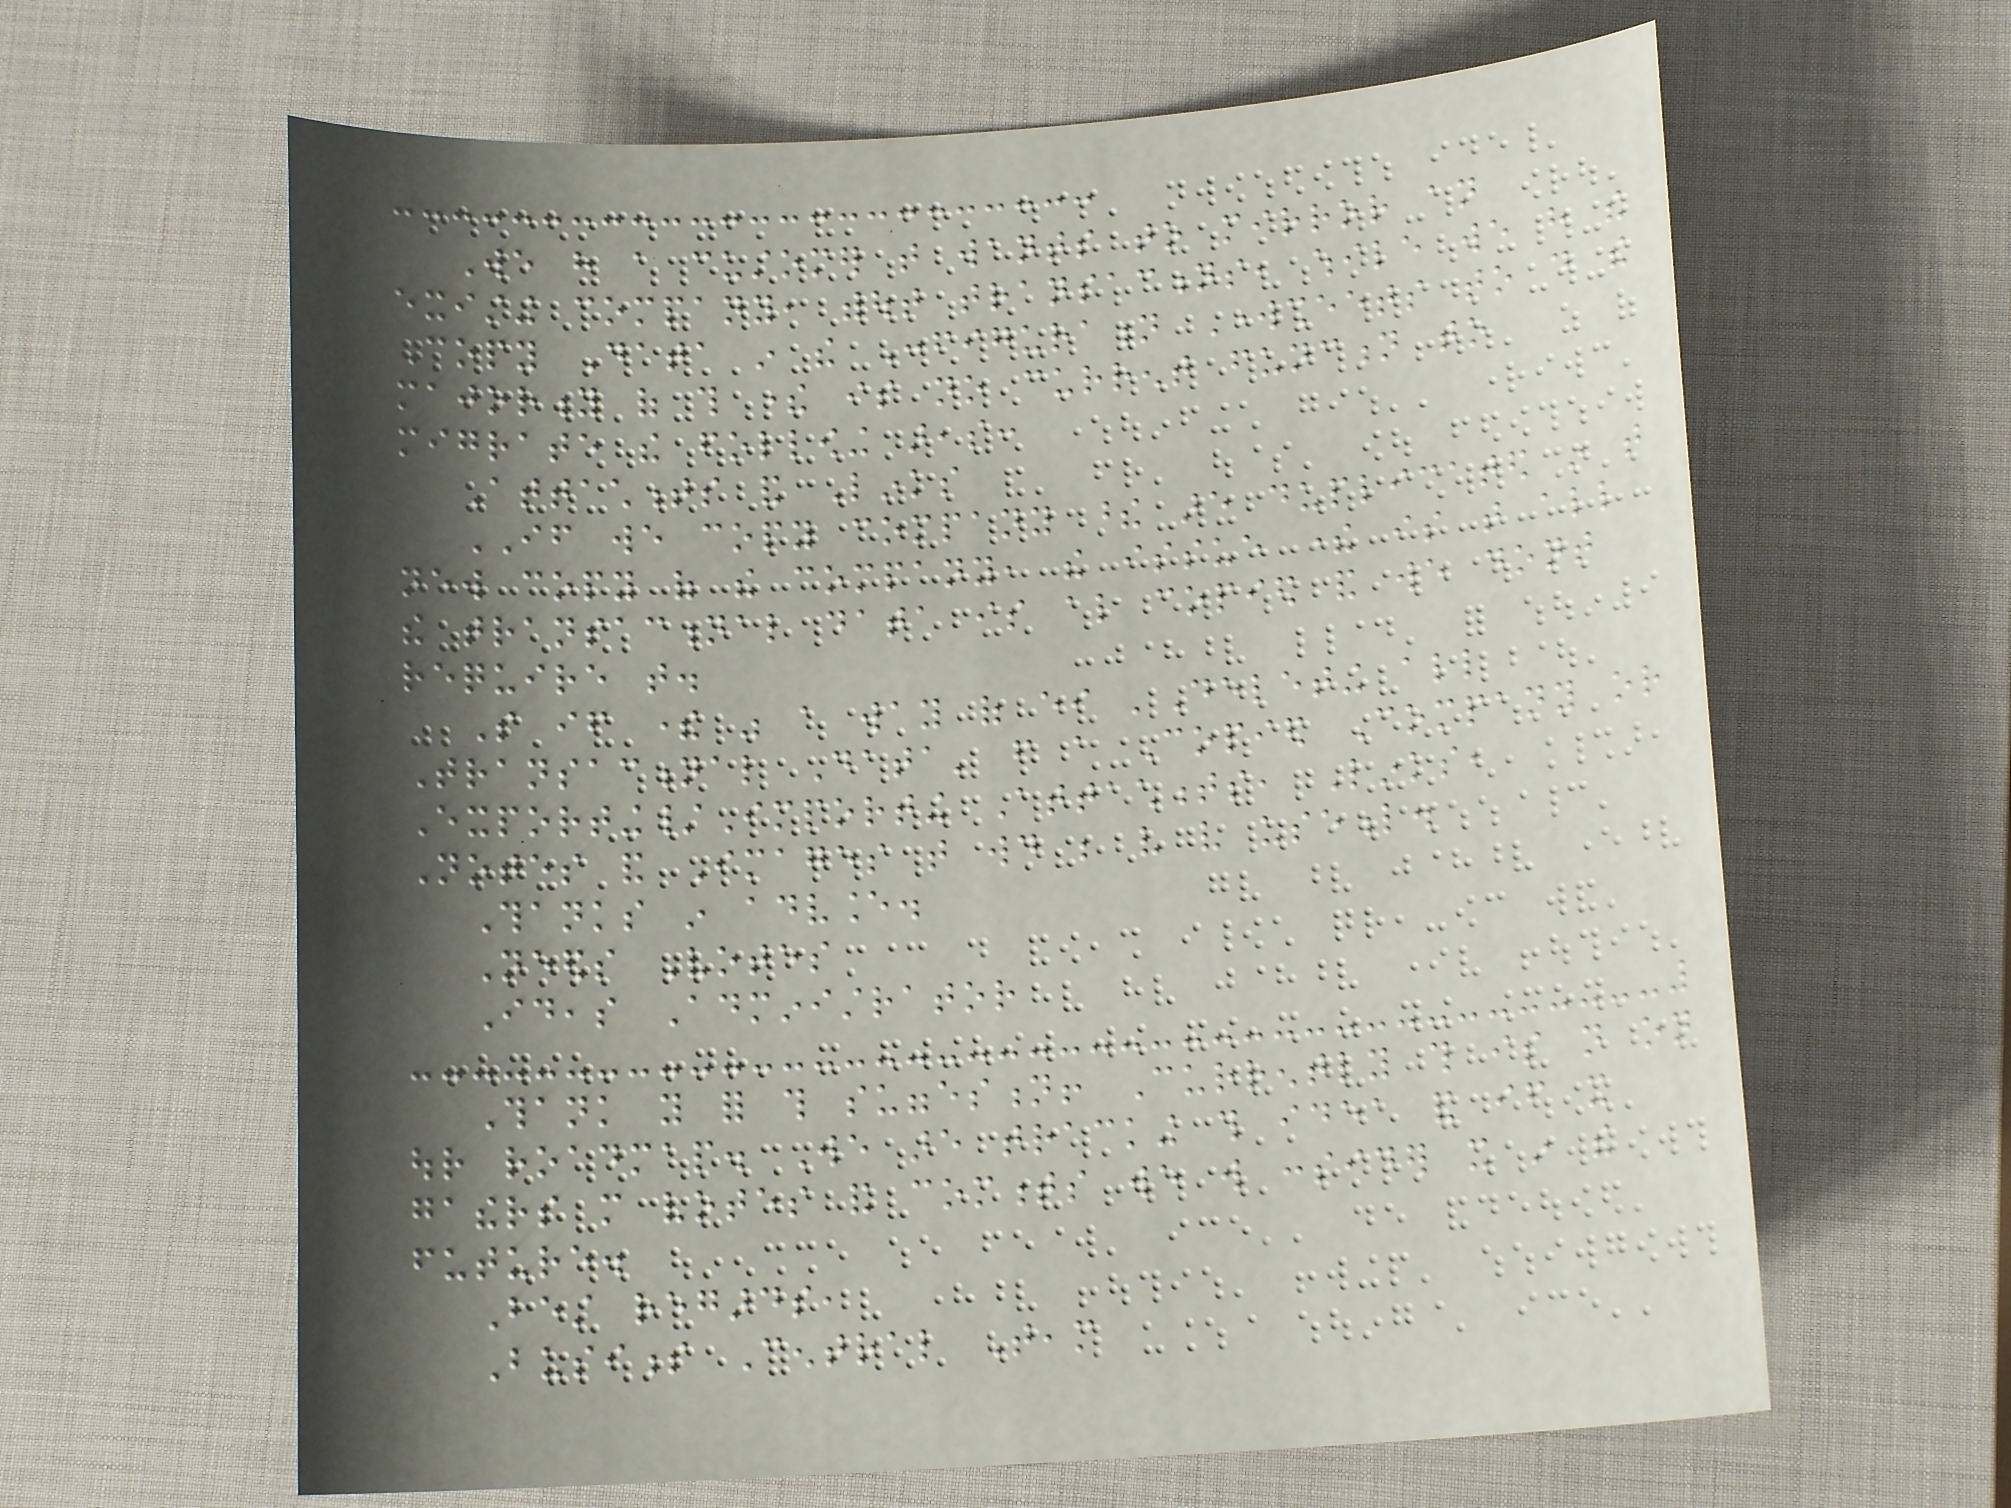We have a customer that wants to mirror an
existing company, without transactions, while we have the
Copy Data in the Configuration Worksheets to do the
majority of this there is no current function to
migrate the following areas:
Attachments and Links
IF we copy company these are duplicated in that
new copy of the company, the issue there is that all
the transactional data is also copied and we dont
require that.
So if there was a way of either 'Deleting all
Transactional Data' from a Copied Company or
Exporting/Importing Attachments, Links,
Notes and Images that would be very very useful.
Thanks in advance.
Needs Votes
Ideas Administrator
Thank you for this suggestion! Currently this is not on
our roadmap. We are tracking this idea and if it
gathers more votes and comments we will consider it in the
future.
Best regards,
Business Central Team
